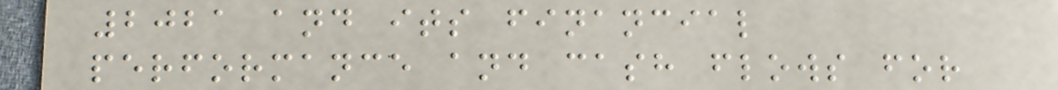2021 and its financial
performance and cash flows for
